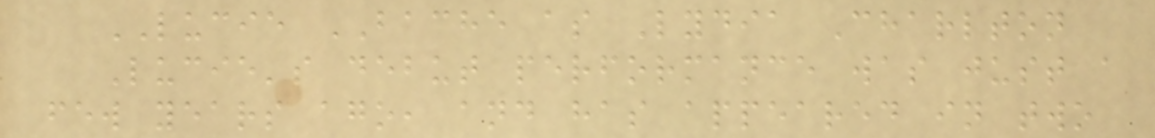LUCIE BACHE as Lydia Charlton
Lucie's debut performance was just a
few years ago, and has appeared in two
